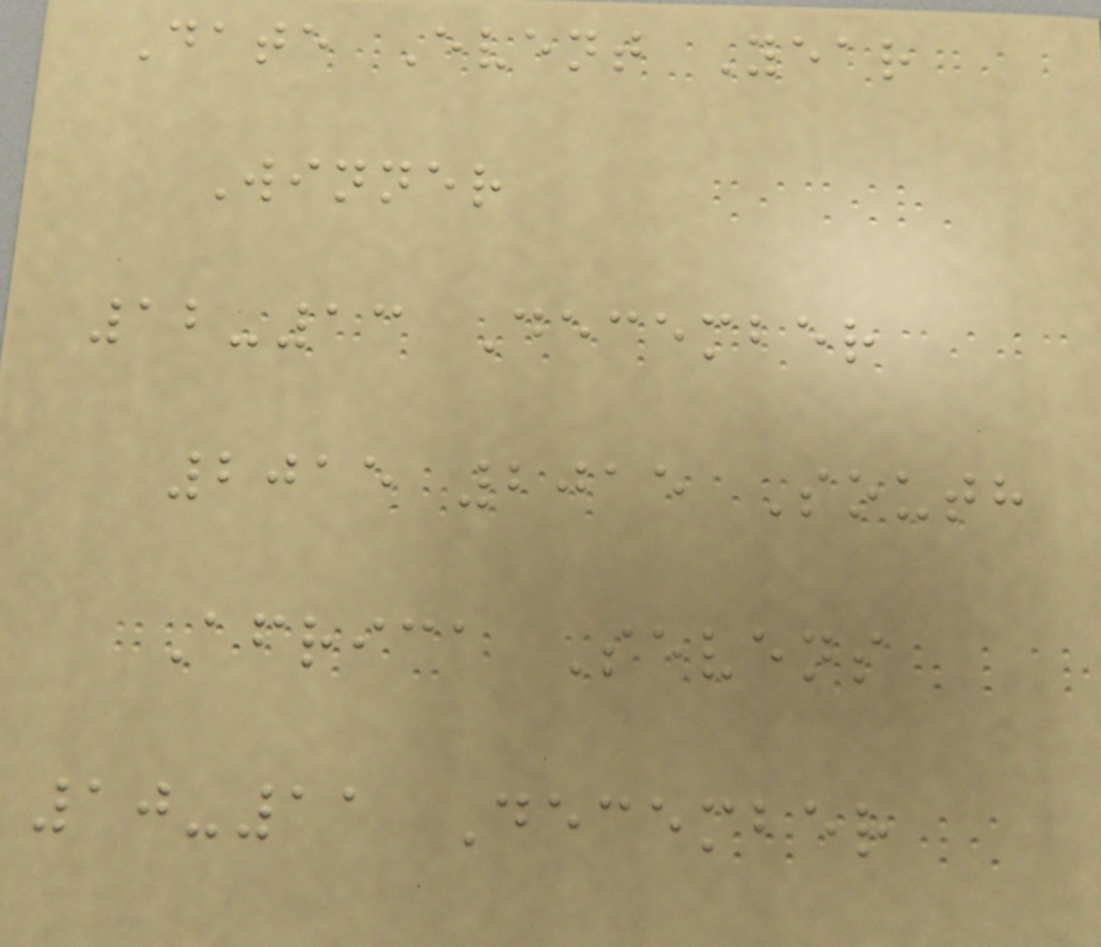Date Event Year
Winner
12-13 December
2015 2015 South
Africa Sevens
10-11 December
